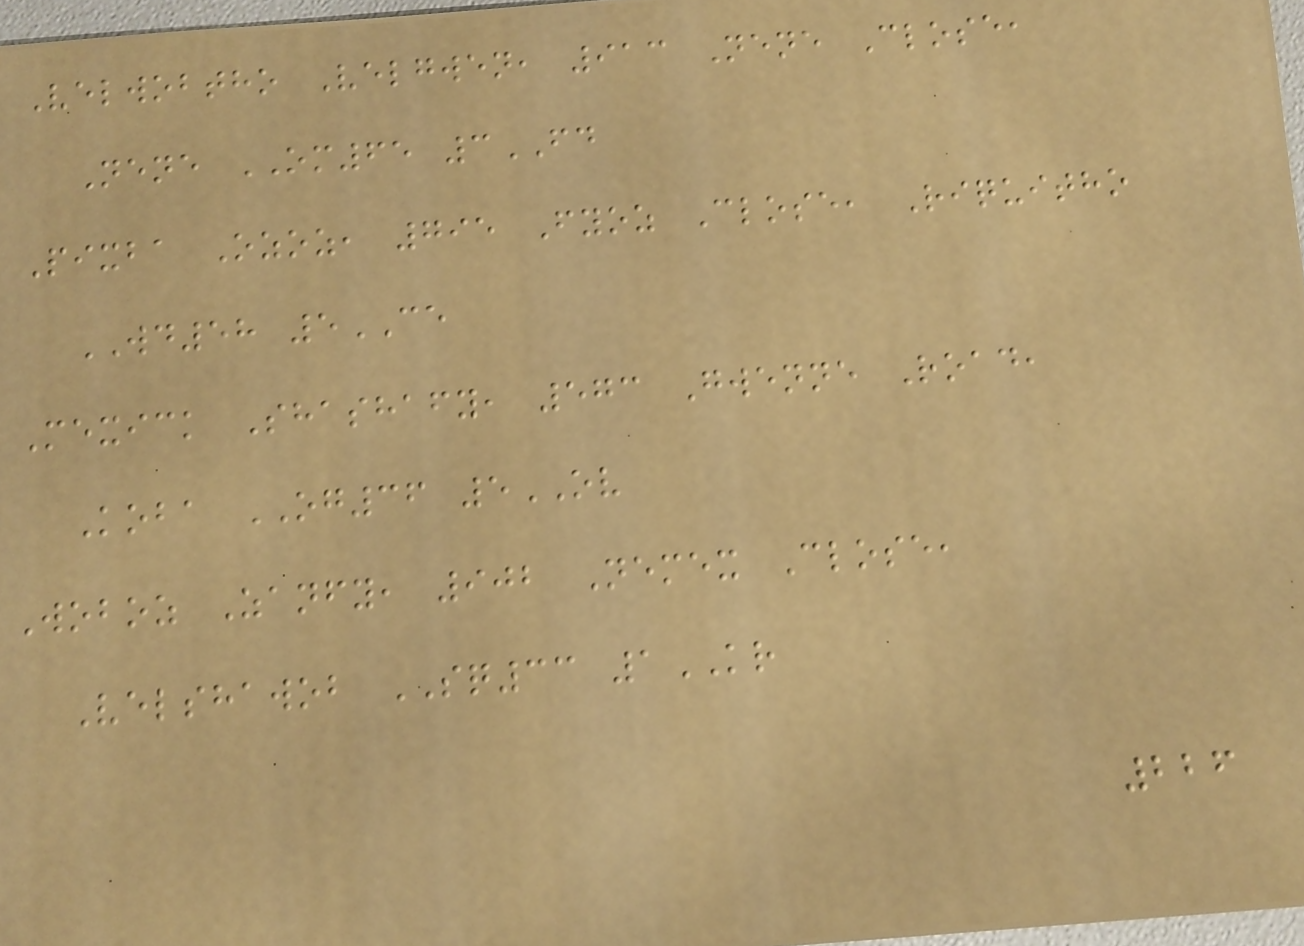Velwobtho Velgwen, 913 Nene Close,
Nene OM65 3FD
Pixba Ozoz, 795 Fyoz Close, Riquitho
WD58 5CE
Mexick Shashafy, 573 Gwenne Road,
Koba OG36 5OV
Woboz Zanfy, 902 Nemex Close,
Velshawob SQ33 1KR
226
